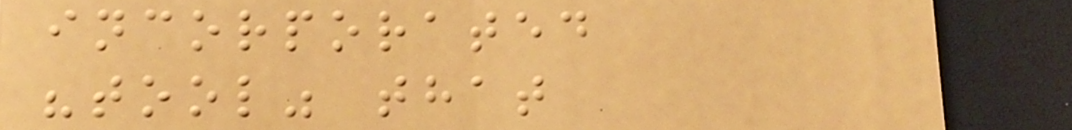incorporated
"tool" that
